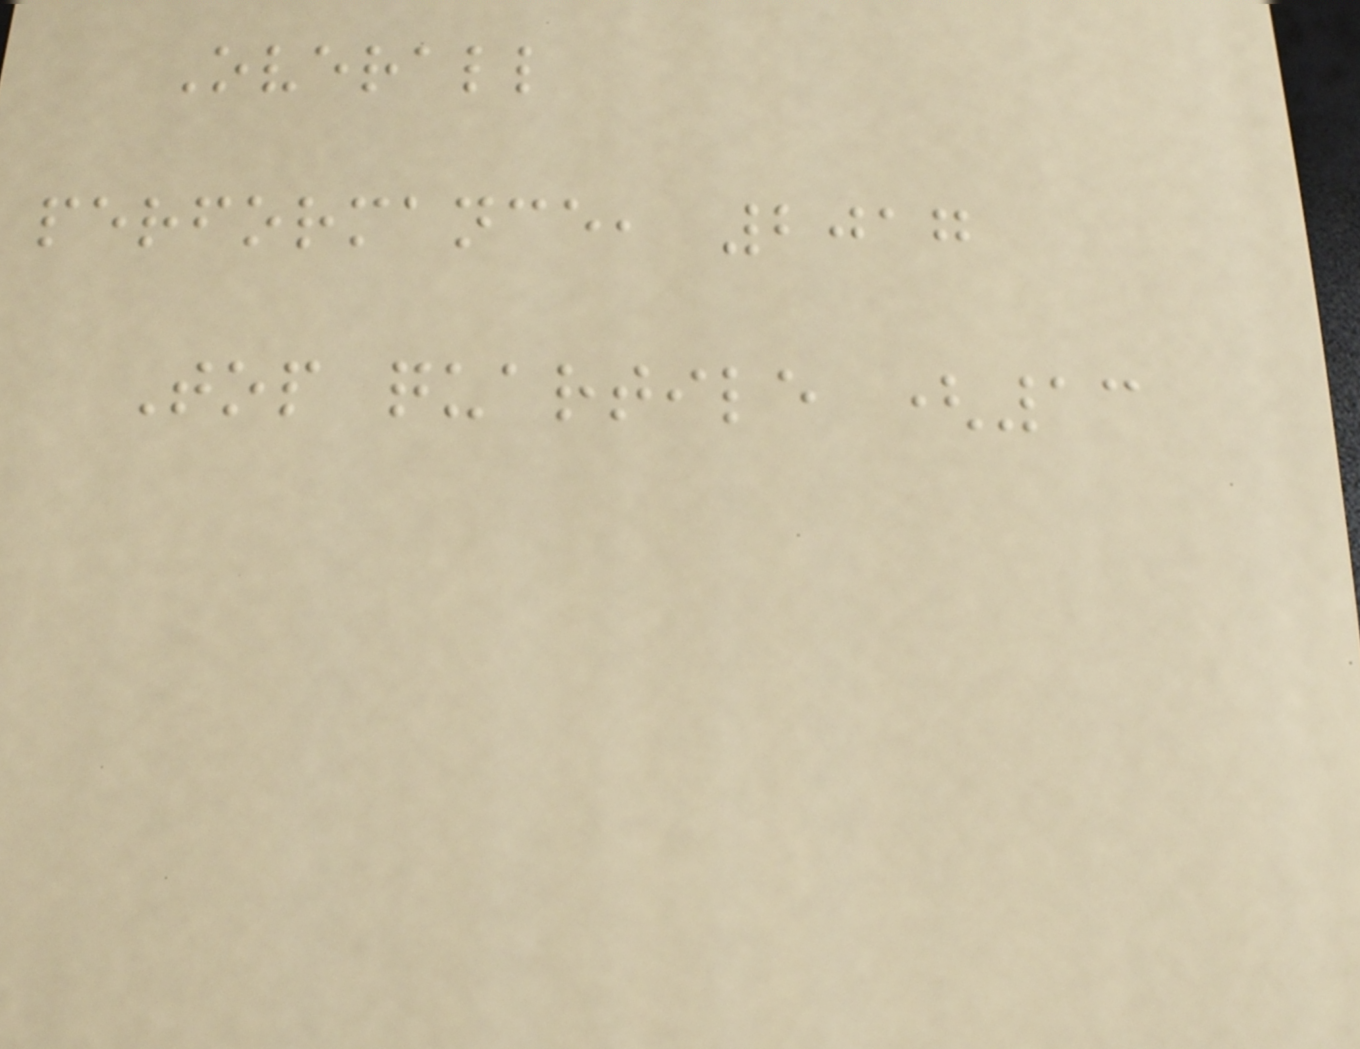Overall
performance, 2017
Top quartile (13
